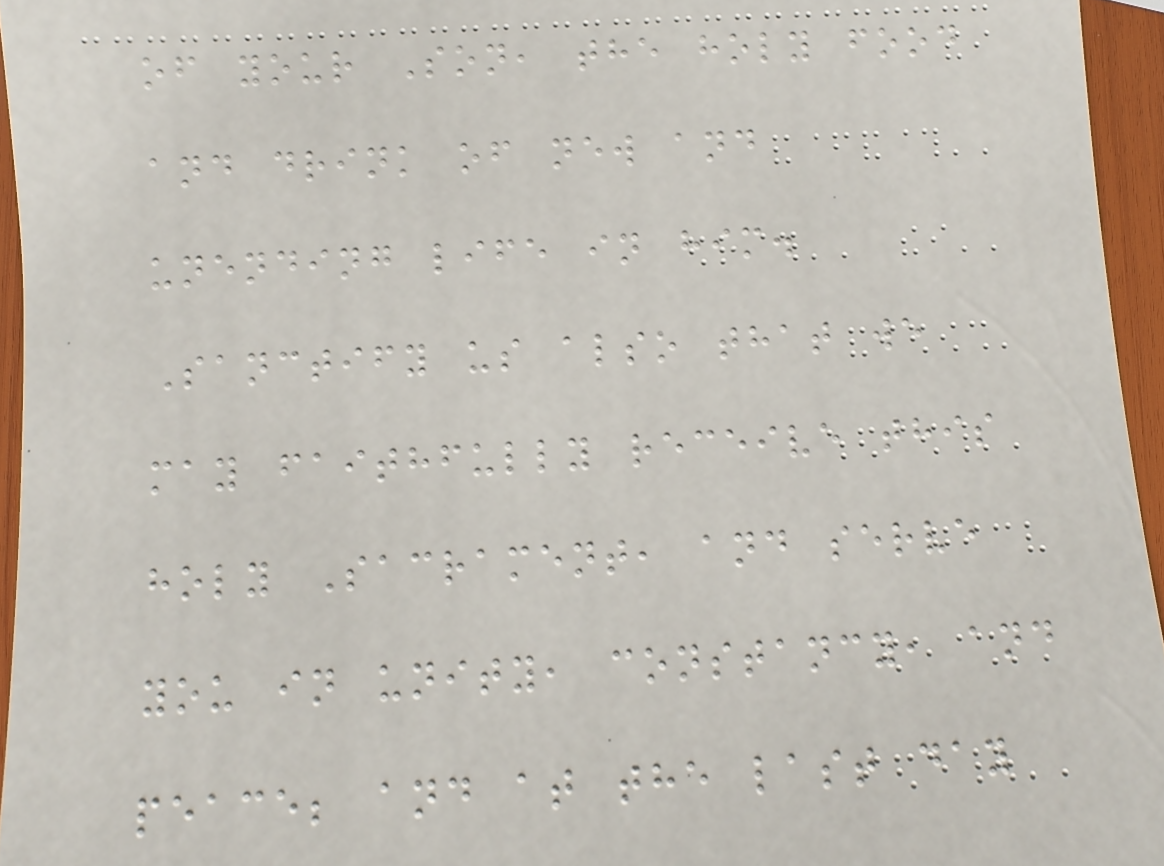of your Son, the holy food
and drink of new and
unending life in him.
Sanctify us also that we
may faithfully receive this
holy Sacrament, and serve
you in unity, constancy, and
peace; and at the last day
